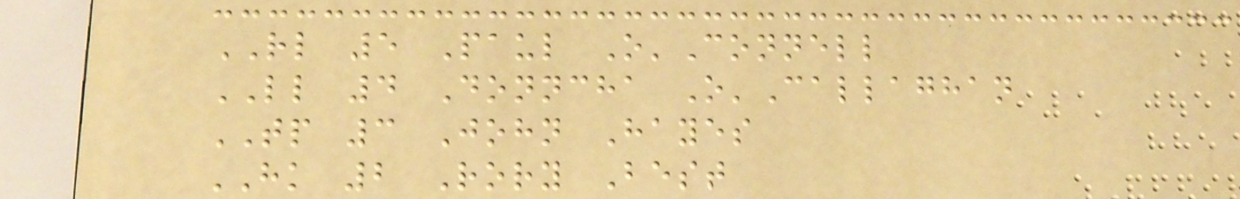RL 5 Paul O'Connell
LL 4 Donncha O'Callaghan
TP 3 John Hayes
HK 2 Rory Best
